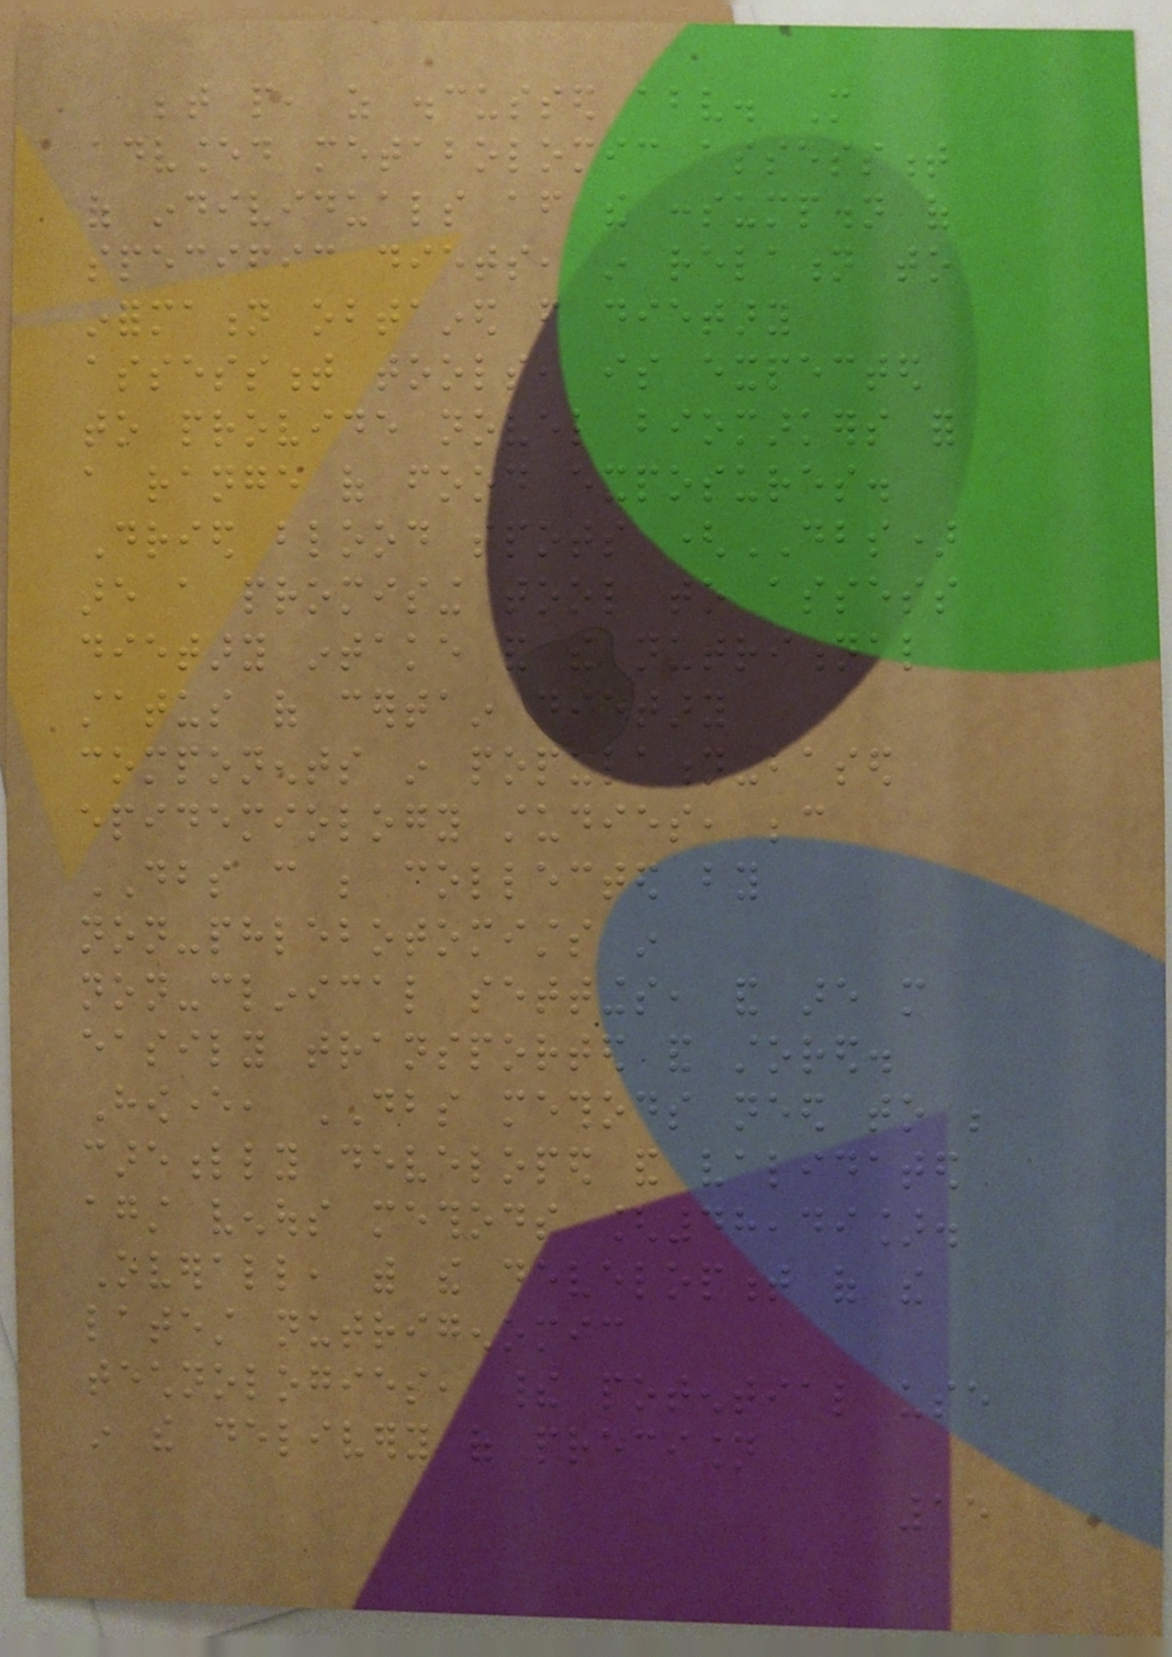between people, as discussed above. More
advanced metabolomic assessment
of individuals after the consumption of
specific diets, in relation to
information obtained from dietary
assessment tools, is expected
to provide novel biomarkers for
a range of food exposures.
Dried blood spots (DBS)
are a promising tool to assess
dietary intake and the nutritional
status of certain dietary
components in population-based
epidemiology studies, because
DBS can be collected by
non-phlebotomists in
non-clinical settings, and are more
easily transported and stored.
However, DBS methods need to be
carefully developed and validated
against venous methods [48,49].
Overall, with the development of the
latest nutrigenomic
technologies, their potential use
in the delivery of precision
15
